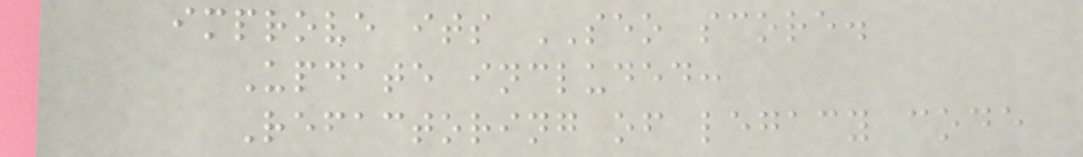improve its SEO score.
Update included:
Refactoring of legacy code
